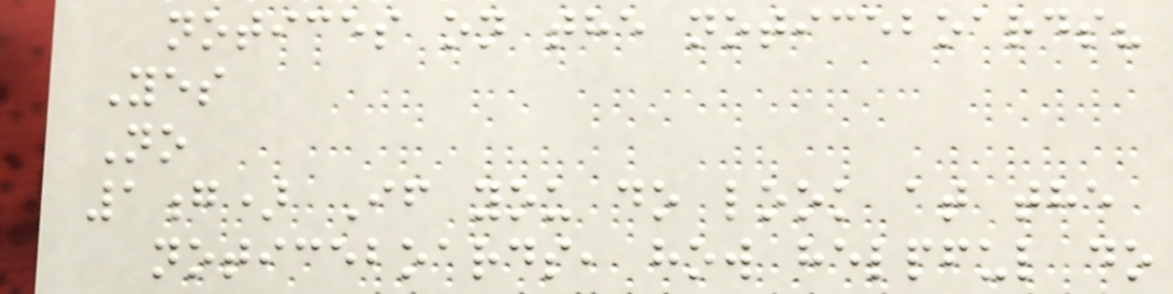notices on the noticeboards?
Yes
No
1g) If you do look at the
noticeboards, how helpful do
